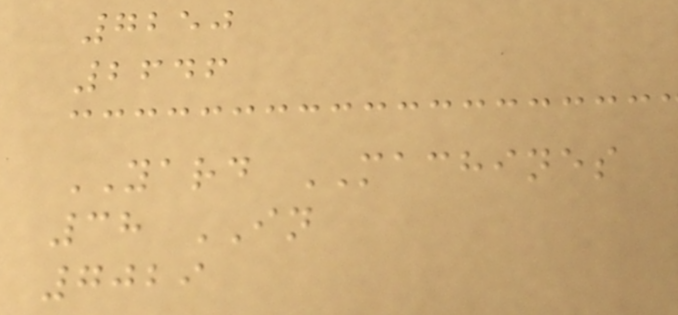7250
2646
YARD MACHINES
38 IN
7029
